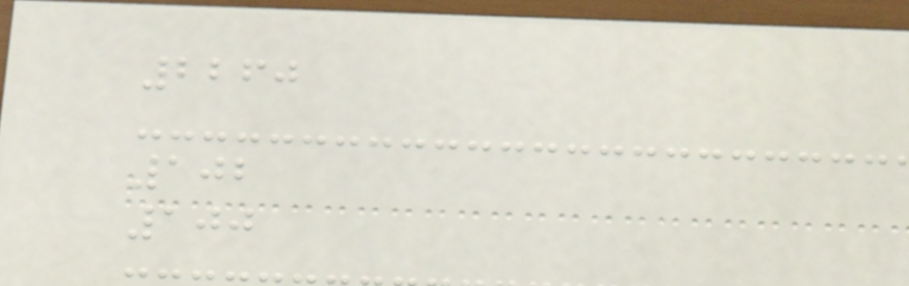2260
102
100
